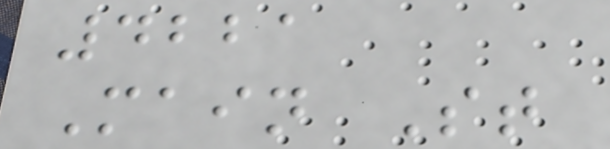4221
Main St
